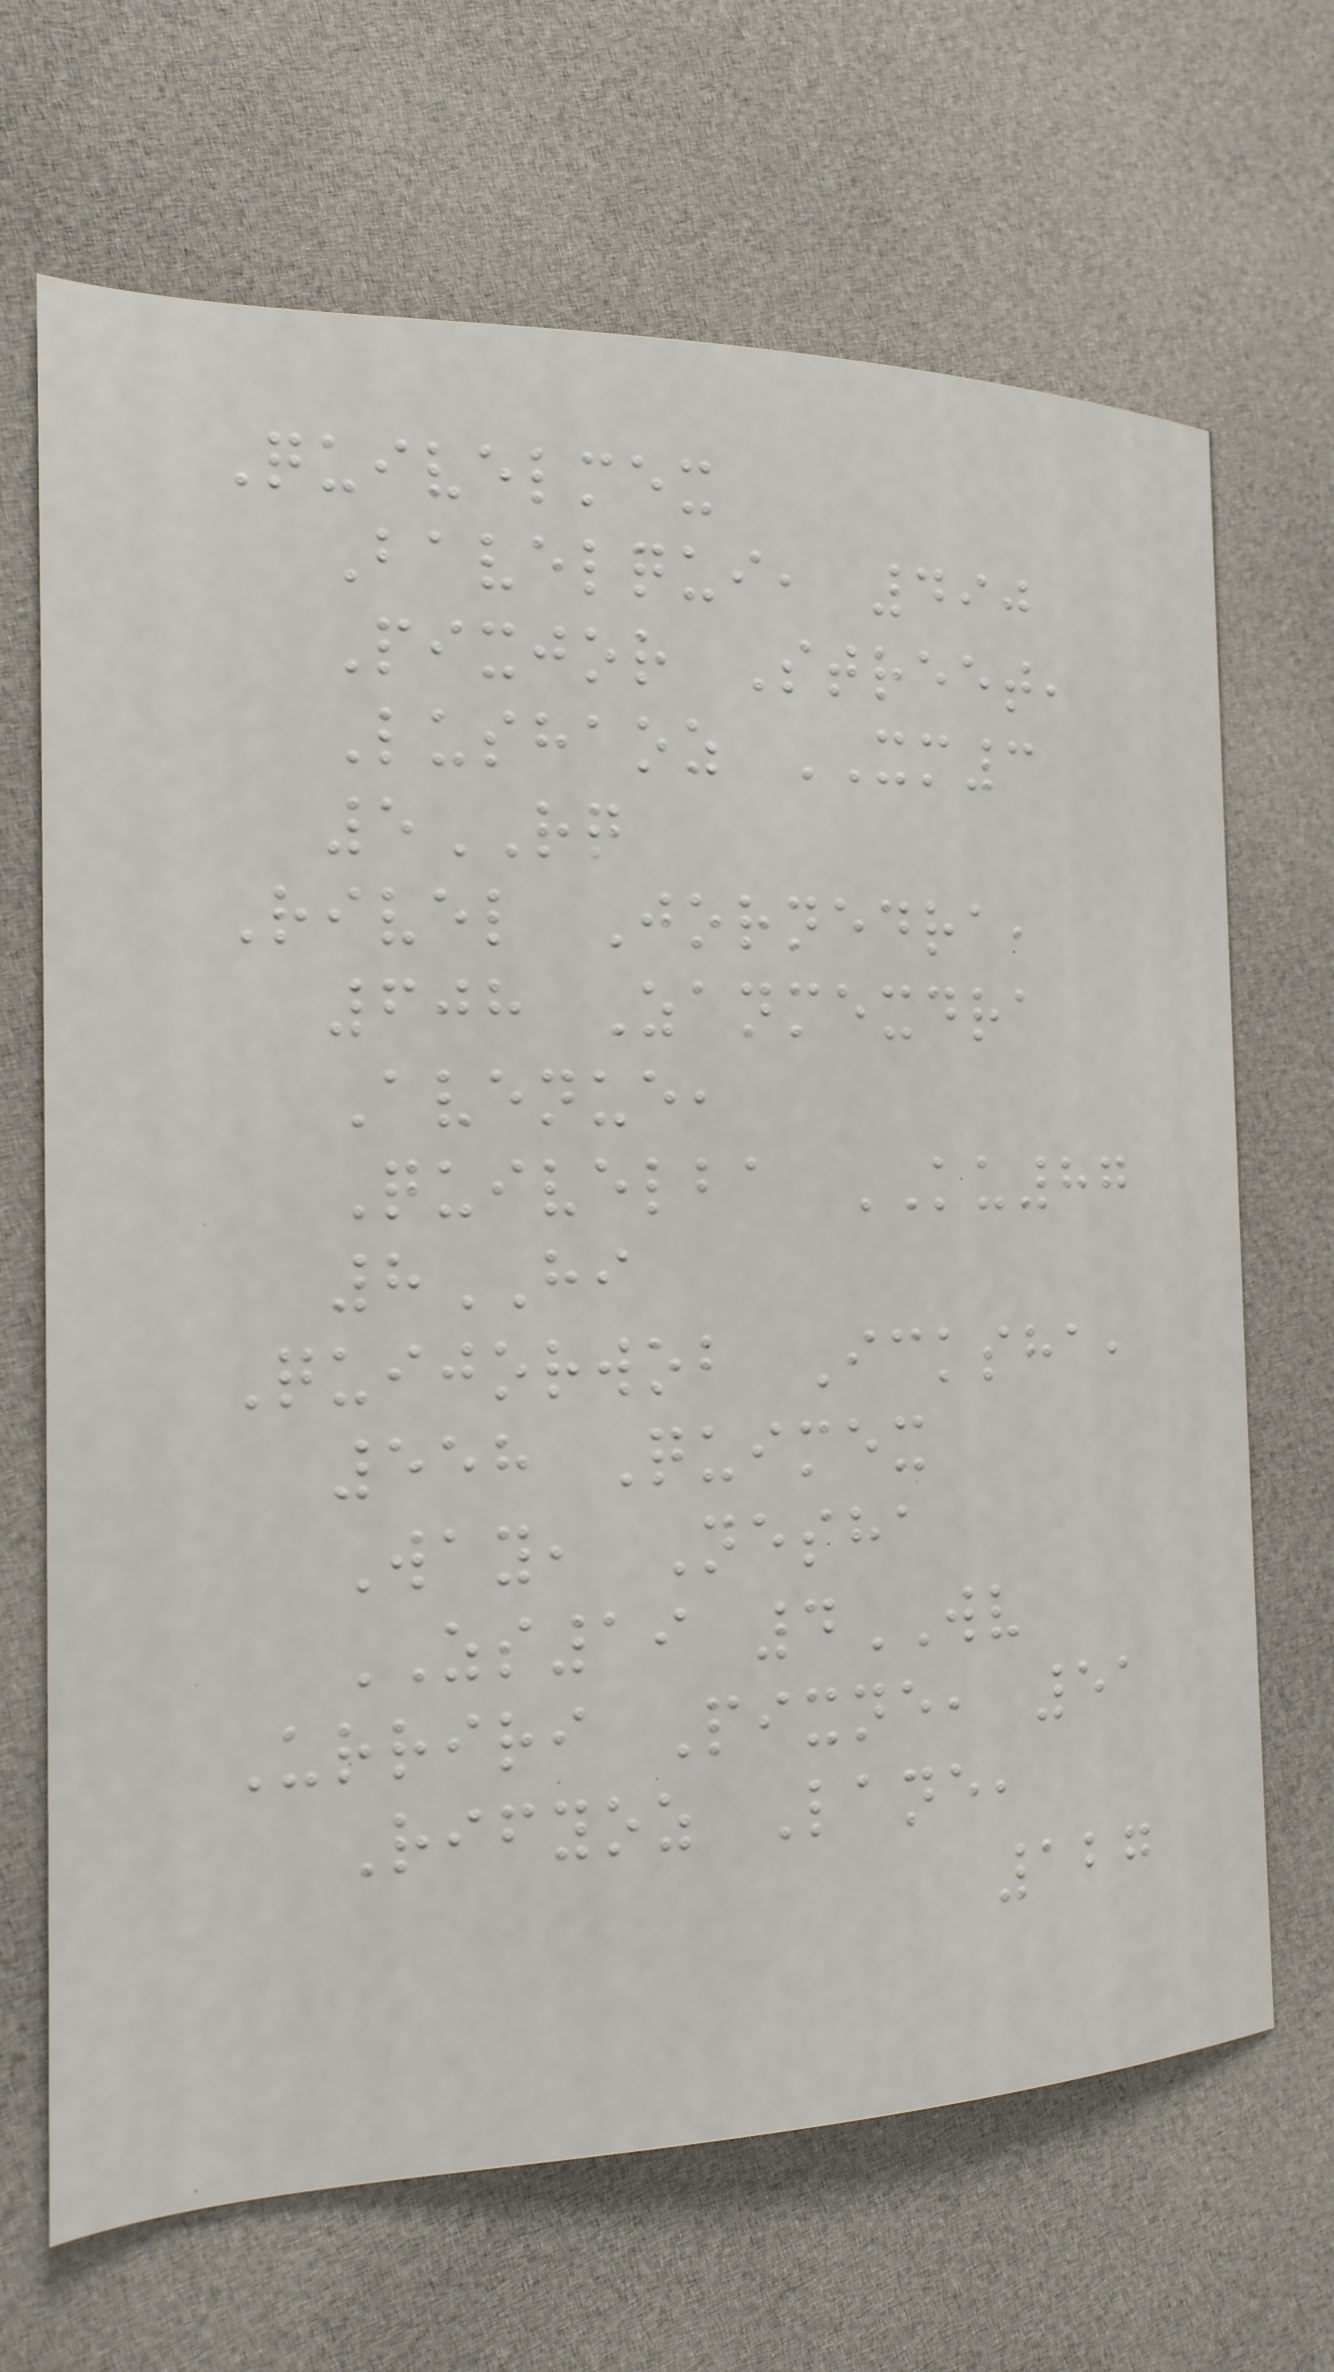Quivelmex
Bavelqui, 490
Pixjor Street,
Lushaoz XM3
5RQ
Rivel Jornedra,
608 Zanmexdra
Avenue,
Quivelba KU87
8HI
Quijorwob Icksha,
558 Quimex
Way, Nesha
ZS19 4WV
Urriri Pixne, 51
Rifyoz Lane,
127
